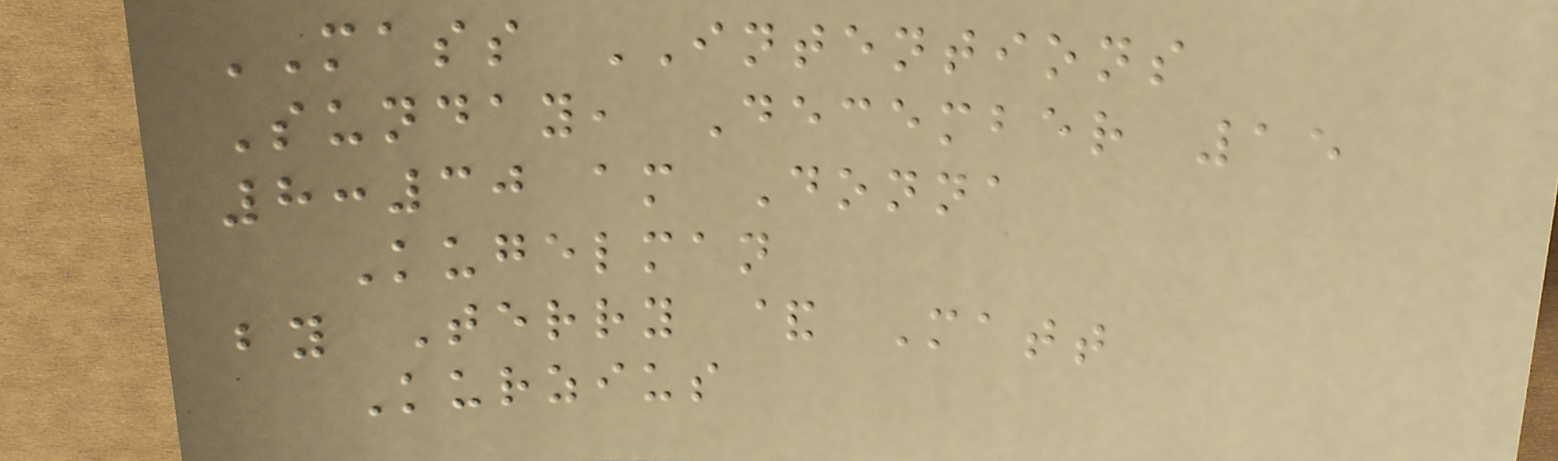MASS INTENTIONS
Sunday, December 15
8:30 am Donna
Kugelman
by Terry & Matt
Kurzius
